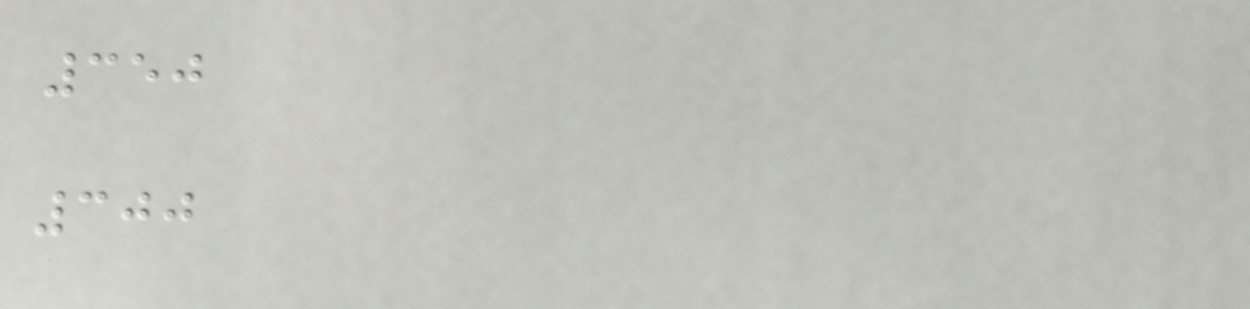350
300
